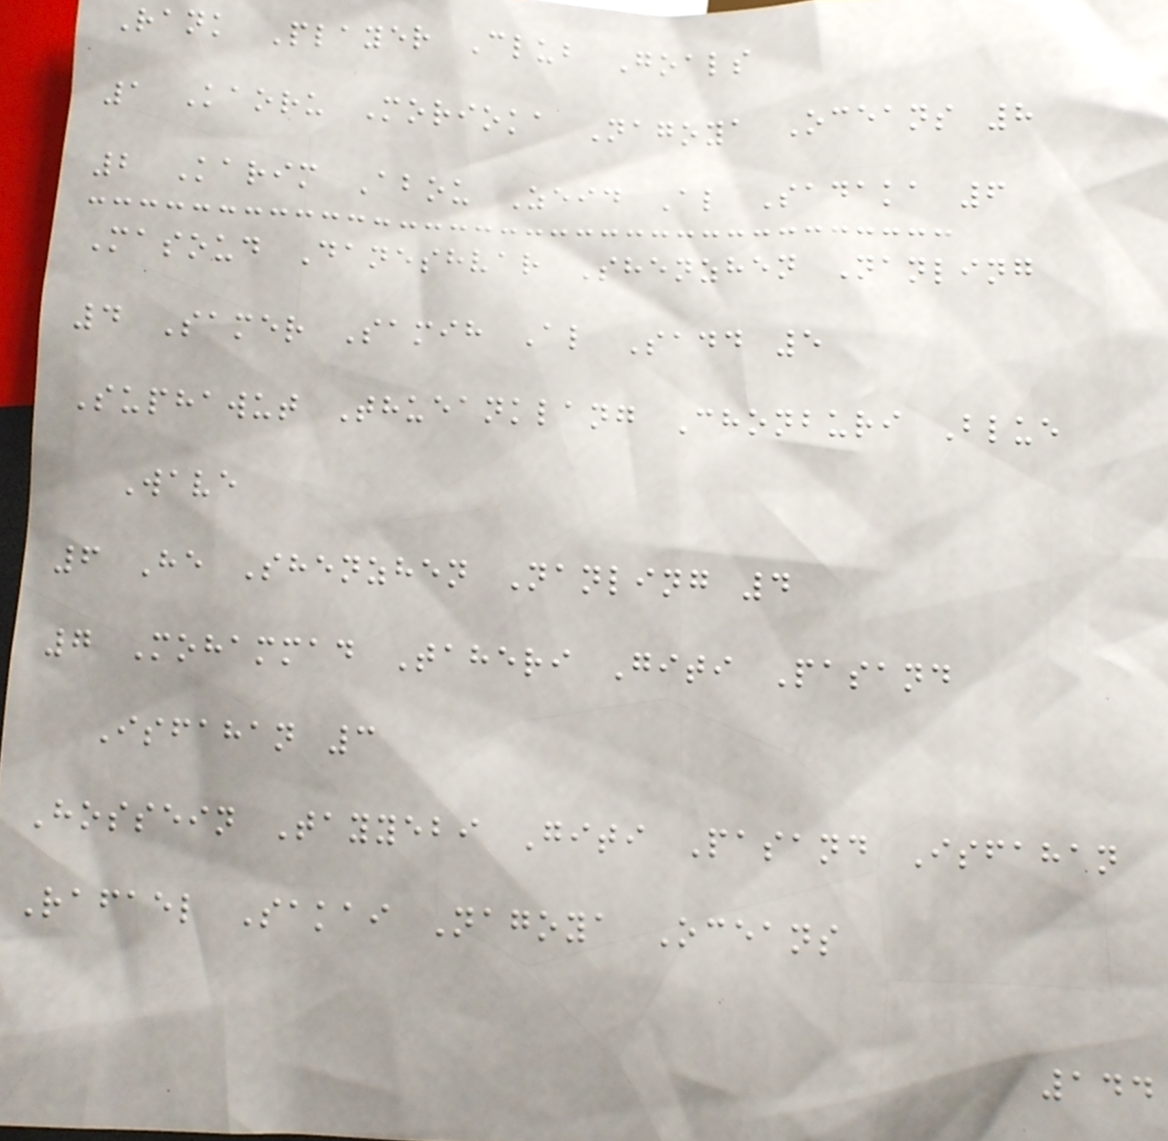Rank Player Club Goals
1 Kaoru Morioka Nagoya Oceans 8
2 Karim Abou Zeid Al Sadaka 6
Masoud Daneshvar Shenzhen Nanling
4 Samer Samih Al Sadd 5
Suphawut Thueanklang Chonburi Blue
Wave
6 He Shenzhen Nanling 4
7 Mohammad Taheri Giti Pasand
Isfahan 3
Hossein Tayyebi Giti Pasand Isfahan
Rafael Sakai Nagoya Oceans
144
